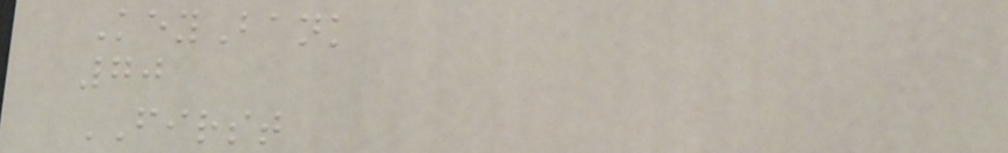KeyBank
70
FIRST
